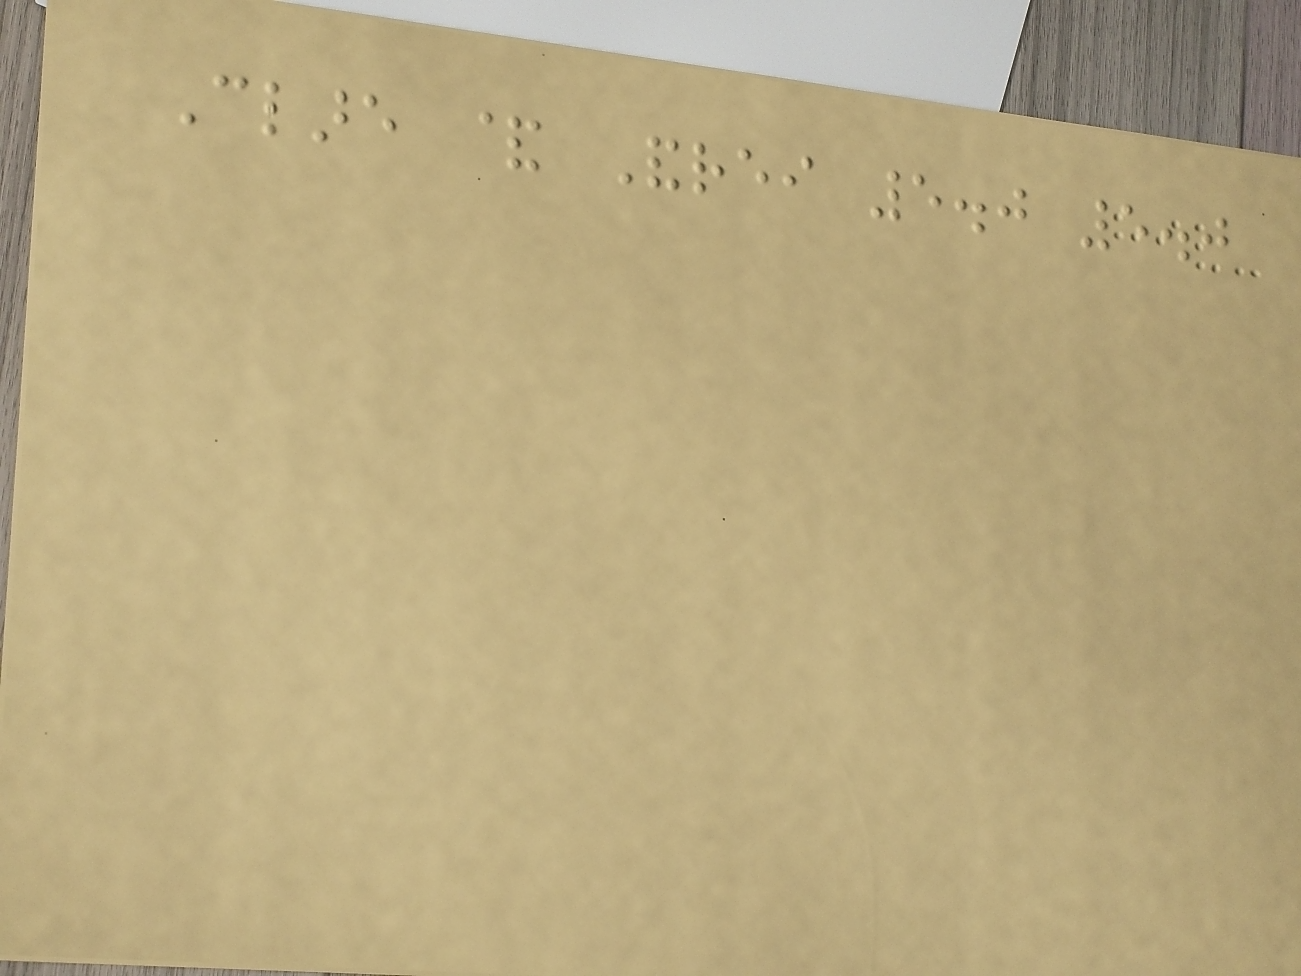Clare & Andrei 5.0 5.0
